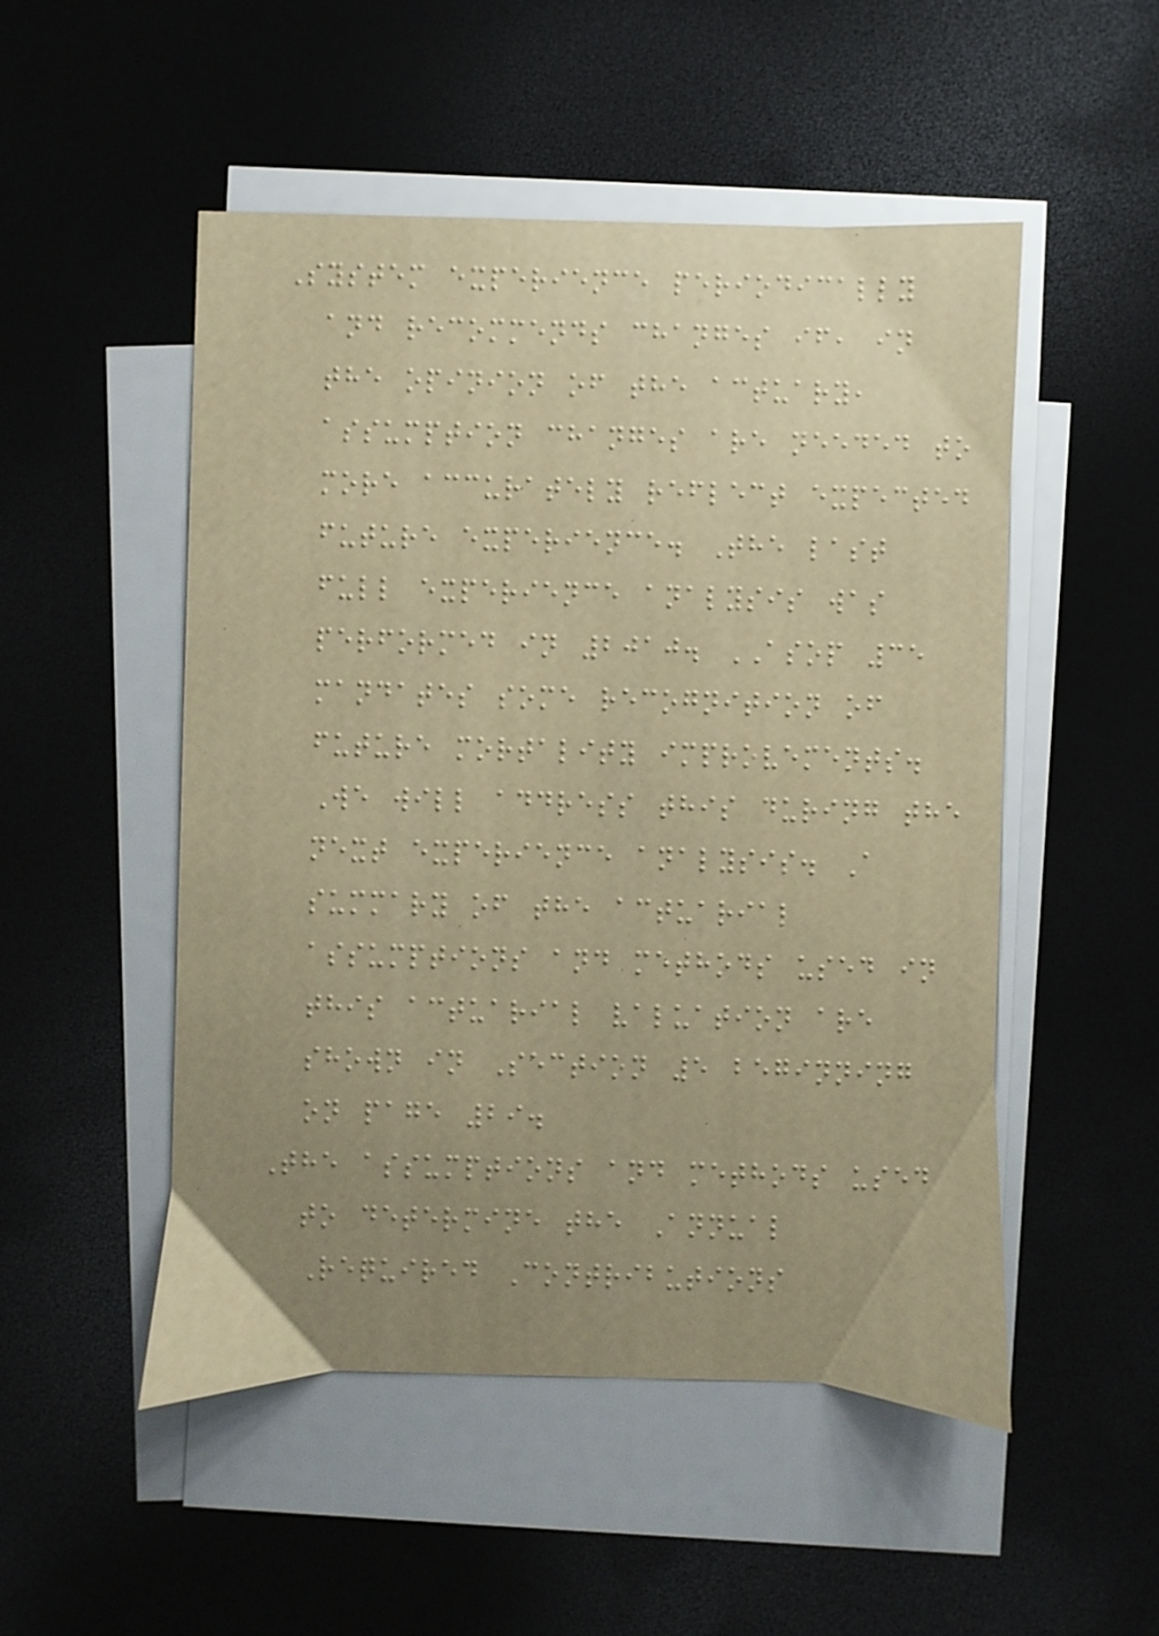System experience periodically
and recommends changes if, in
the opinion of the actuary,
assumption changes are needed to
more accurately reflect expected
future experience. The last
full experience analysis was
performed in 2010. ASOP 35
mandates some recognition of
future mortality improvements.
We will address this during the
next experience analysis. A
summary of the actuarial
assumptions and methods used in
this actuarial valuation are
shown in Section 5 beginning
on page 29.
The assumptions and methods used
to determine the Annual
Required Contributions
